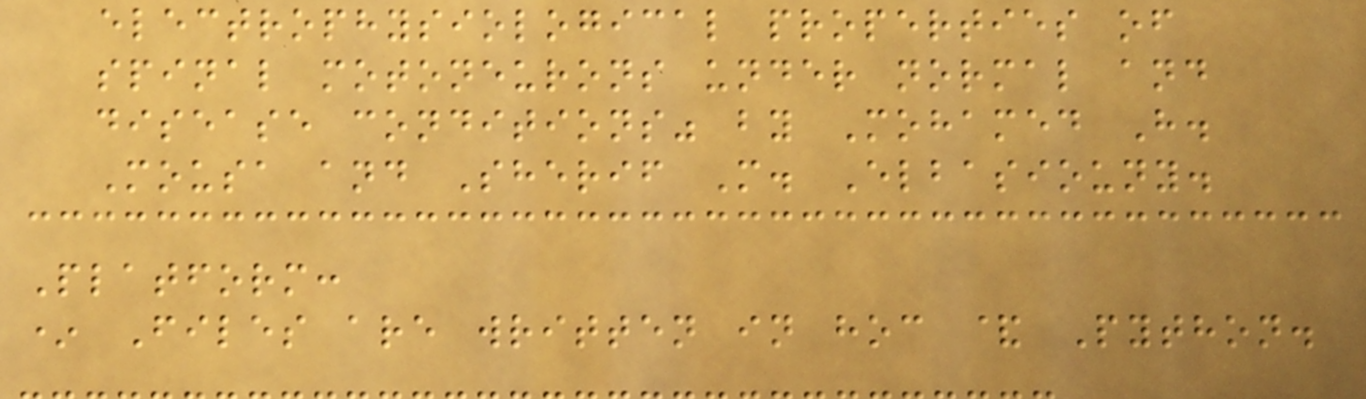electrophysiological properties of
spinal motoneurons under normal and
disease conditions" by Mohamed H.
Mousa and Sherif M. Elbasiouny.
Platform:
* Files are written in hoc & Python.
